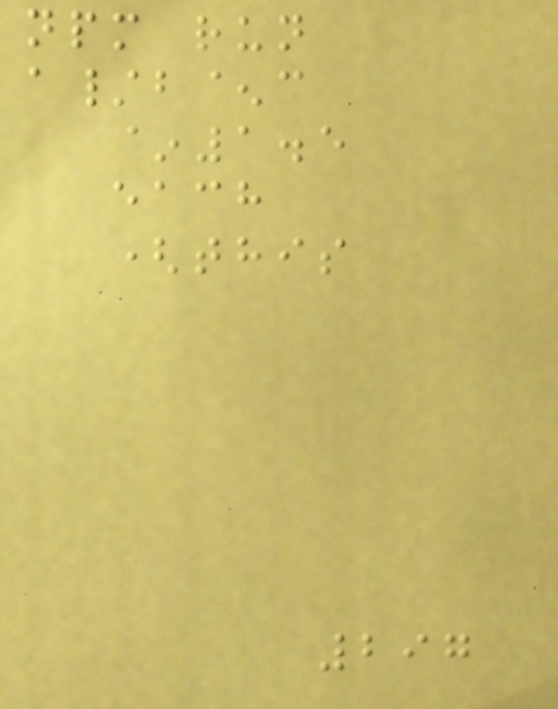npm run
a/b^c
~1.5
each
(this
297
